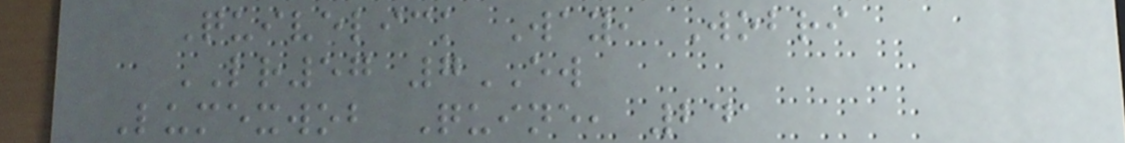Quivelick Way, Wobri
LR57 7EW
Lumexwob Quine, 241
